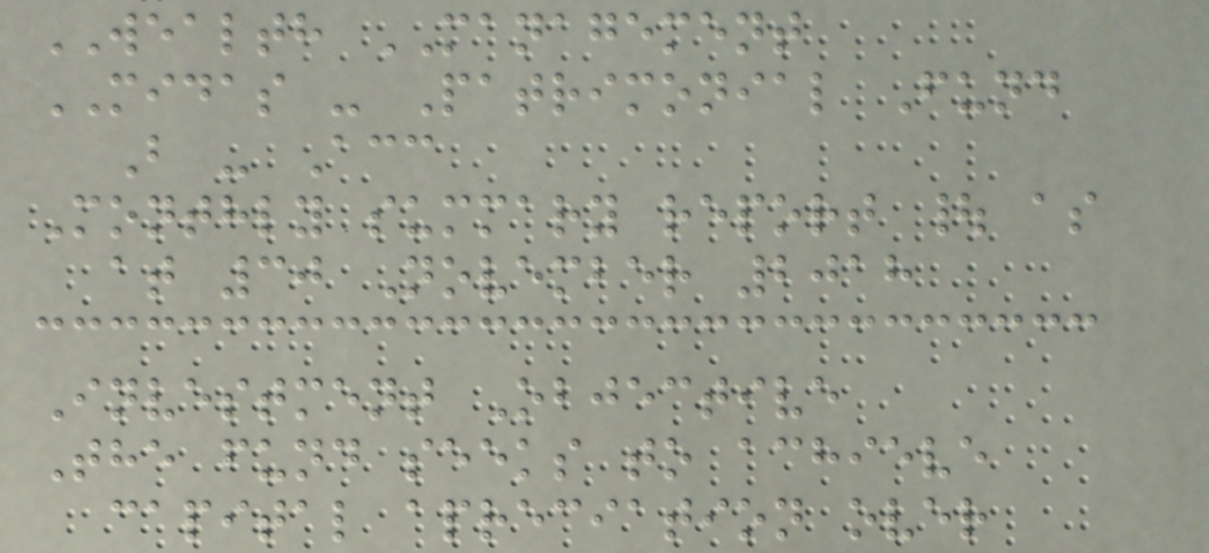WEALTH MANAGEMENT
MIDAS - Patrimonial Fund
B - Acc
Monthly summary report | as
at 30 November 2018
Investment Objective
The fund seeks to achieve
capital apreciation over
